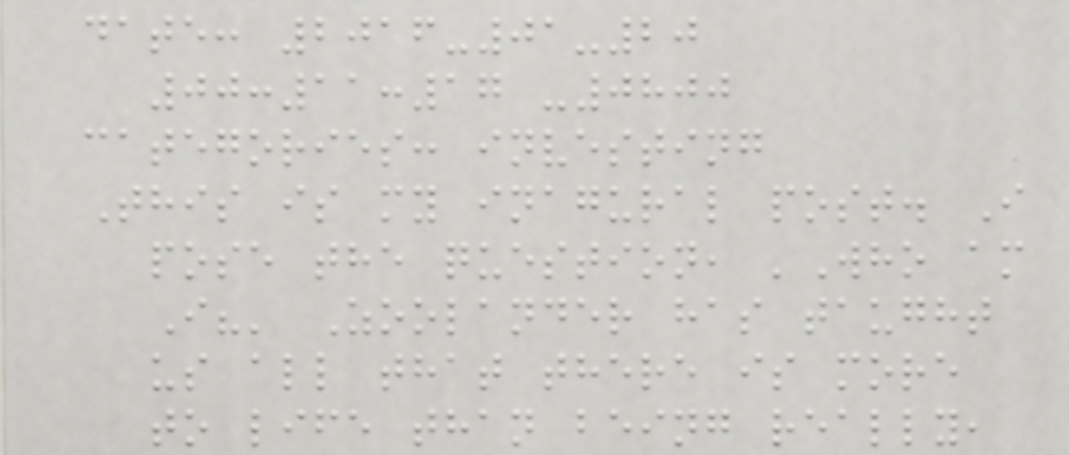date: 2016-01-20
00:11:17 -0800
categories: investing
This is my inagural post. I
pose the question, 'Who am
I?' Zoolander has taught
us all that there is more
to life than being really,
